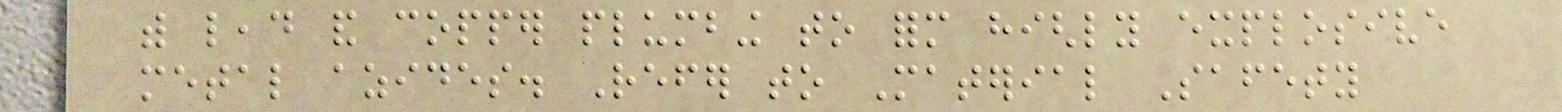with lead and copper plumbing to form highly explosive
metal azides. Refer to Material Safety
